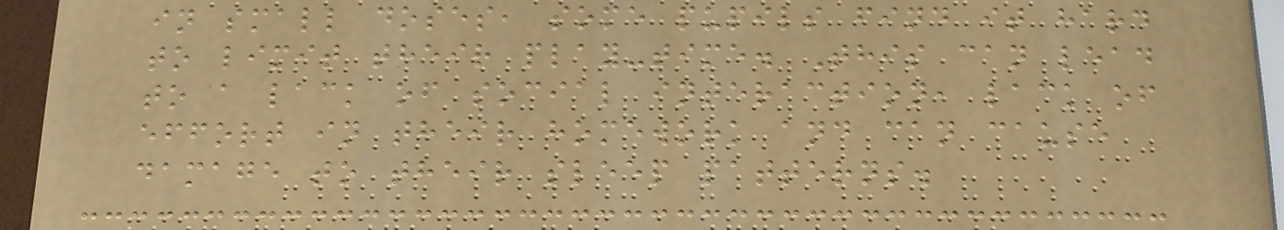in small doses, some pupils find it hard
to limit their play-time. This can lead
to a lack of social interaction, lack of
effort in their homework and can cause
damage to their sleep patterns.
